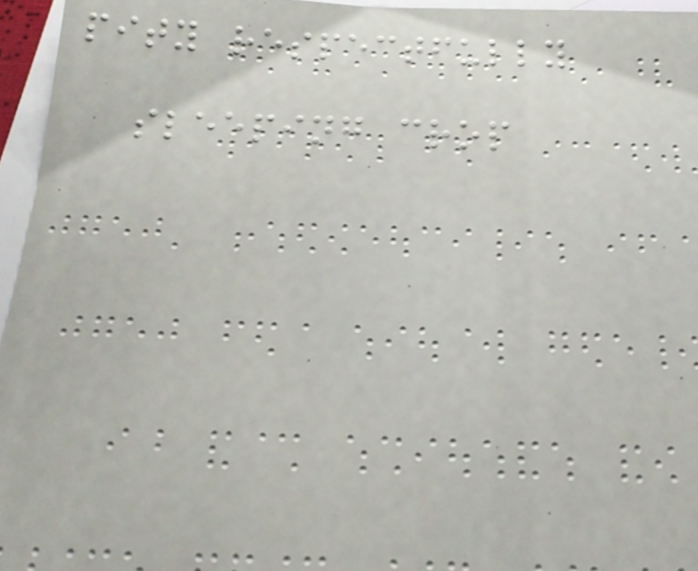pity respectfully
sleeping crop
